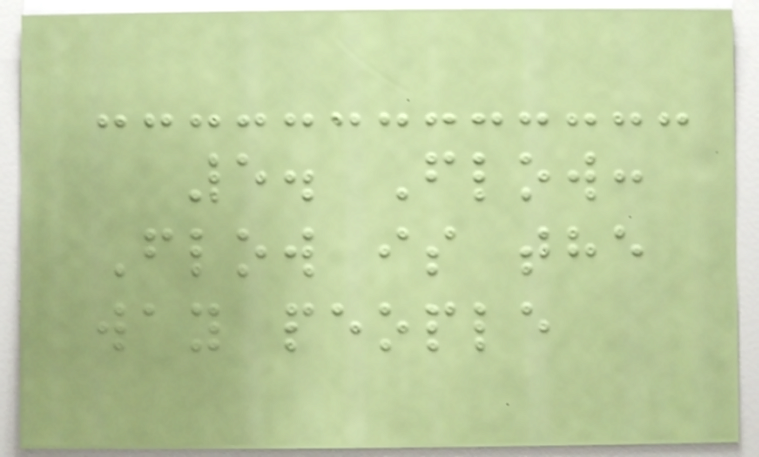5. Flow:
Flow is the
way people
